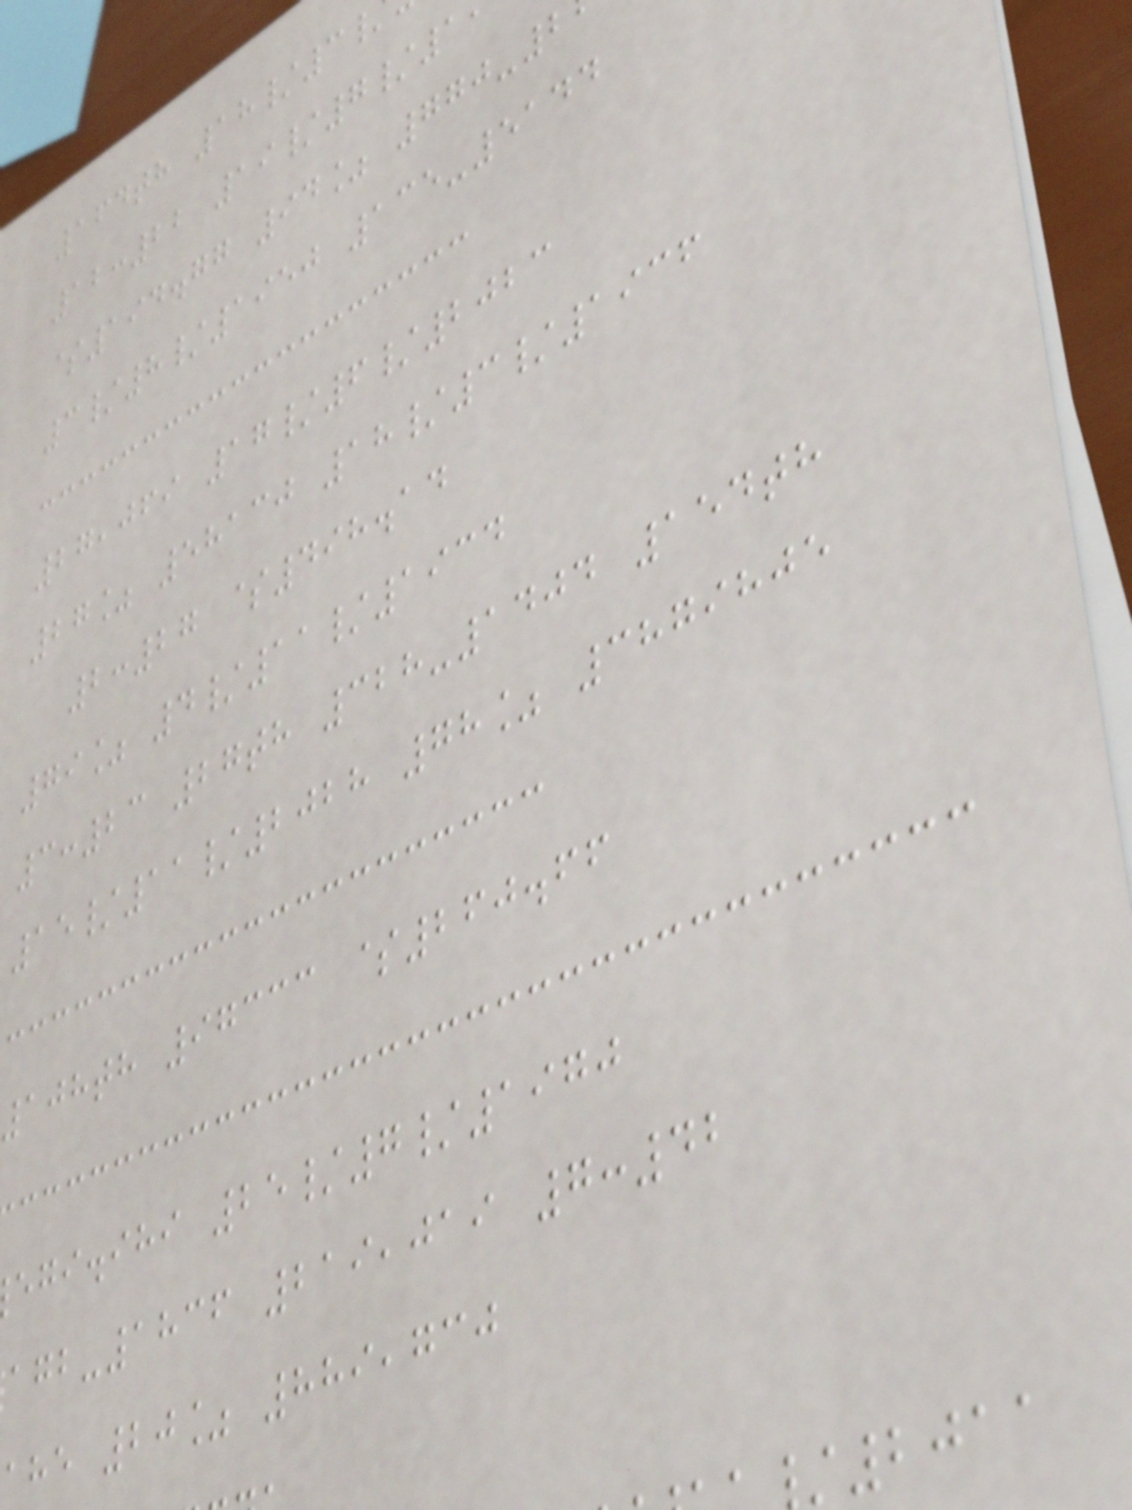164th 18/3
12:22 19/7/1
$194.77 94% 770-2
3/8/1950 135-5144
27,069 17/6/2023
27% 58130 18/3/1936
2:27 $498.14
79% 4/11/1934
3:23 27th 328-1404 154th
15/11/2028 78% 3879805
108th 97333 $260.66
egi.ihi 25/7/1970
-1836 219,019 7:42
ahe 20% 889,730
